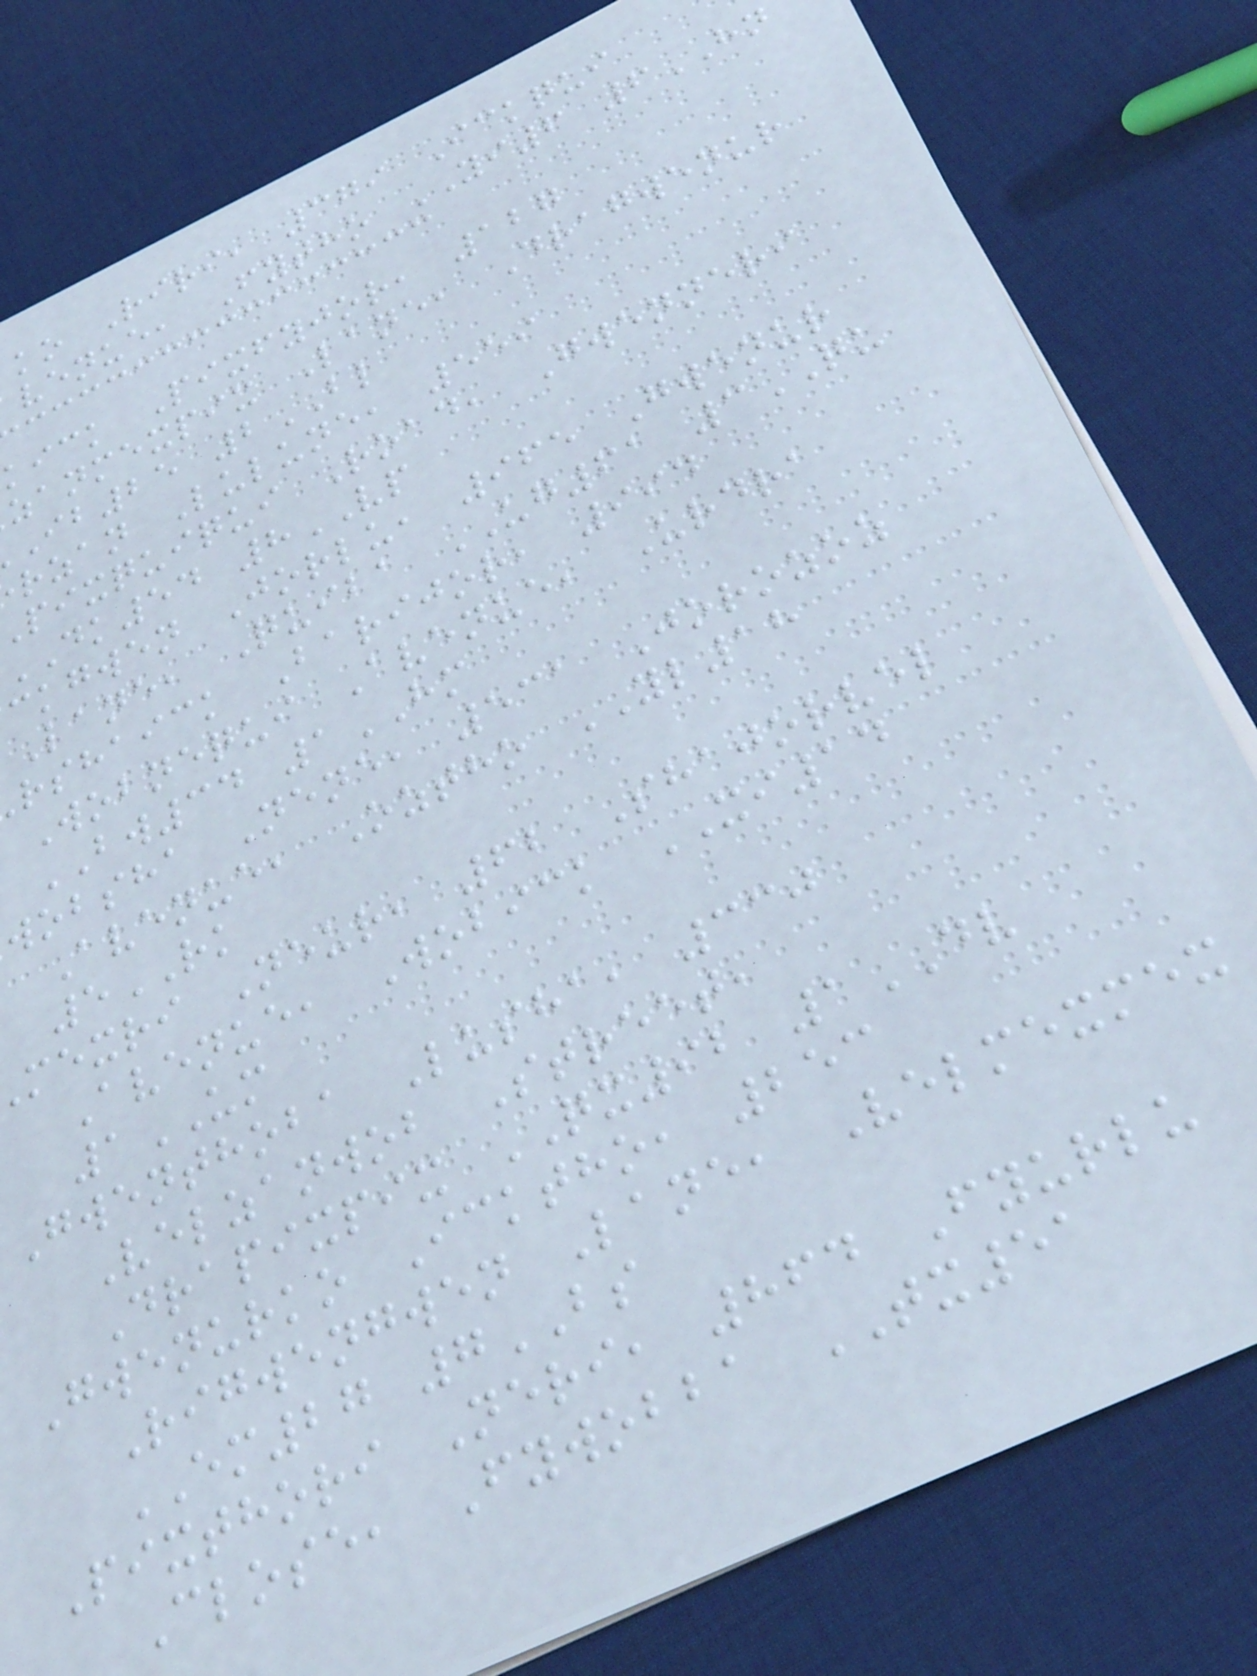ko Riri, 379 Ickqui
venue, Fytho YI6 6HN
kick Pixfyjor, 127
zanmexpix Lane, Dragwenur
ib25 2BL
rzan Lulune, 559
pixquiqui Road, Gwenneri
DK54 8VP
ckgwen Jorlu, 965 Gwenur
Lane, Quiba UG61 3QU
rshaick Barijor, 994
Wobnequi Avenue, Urdra
BW34 1HM
wobsha Nene, 531 Jorozoz
Avenue, Oztho YL18
5RK
mexri Neur, 62 Shajorvel
Avenue, Wobick XI14
1UM
Gwenthoba Lusha, 330
Velzanwob Street,
Drapixpix QX92 1DV
Gwenurko Icktho, 253
Rigwengwen Lane, Velmexmex
EM27 7BS
Pixthori Neri, 864 Fyurlu
Close, Fywobba TX51
